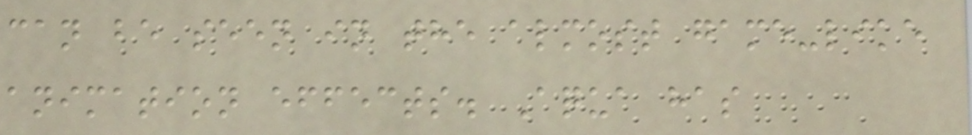can be seen in the almost game-like
animation effects. Aqua has
